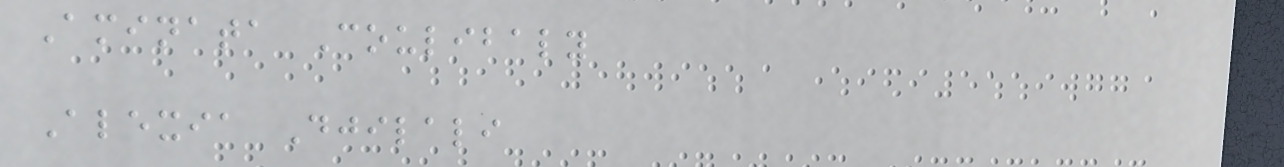Aminata Coulibaly
Alexia Djilali
